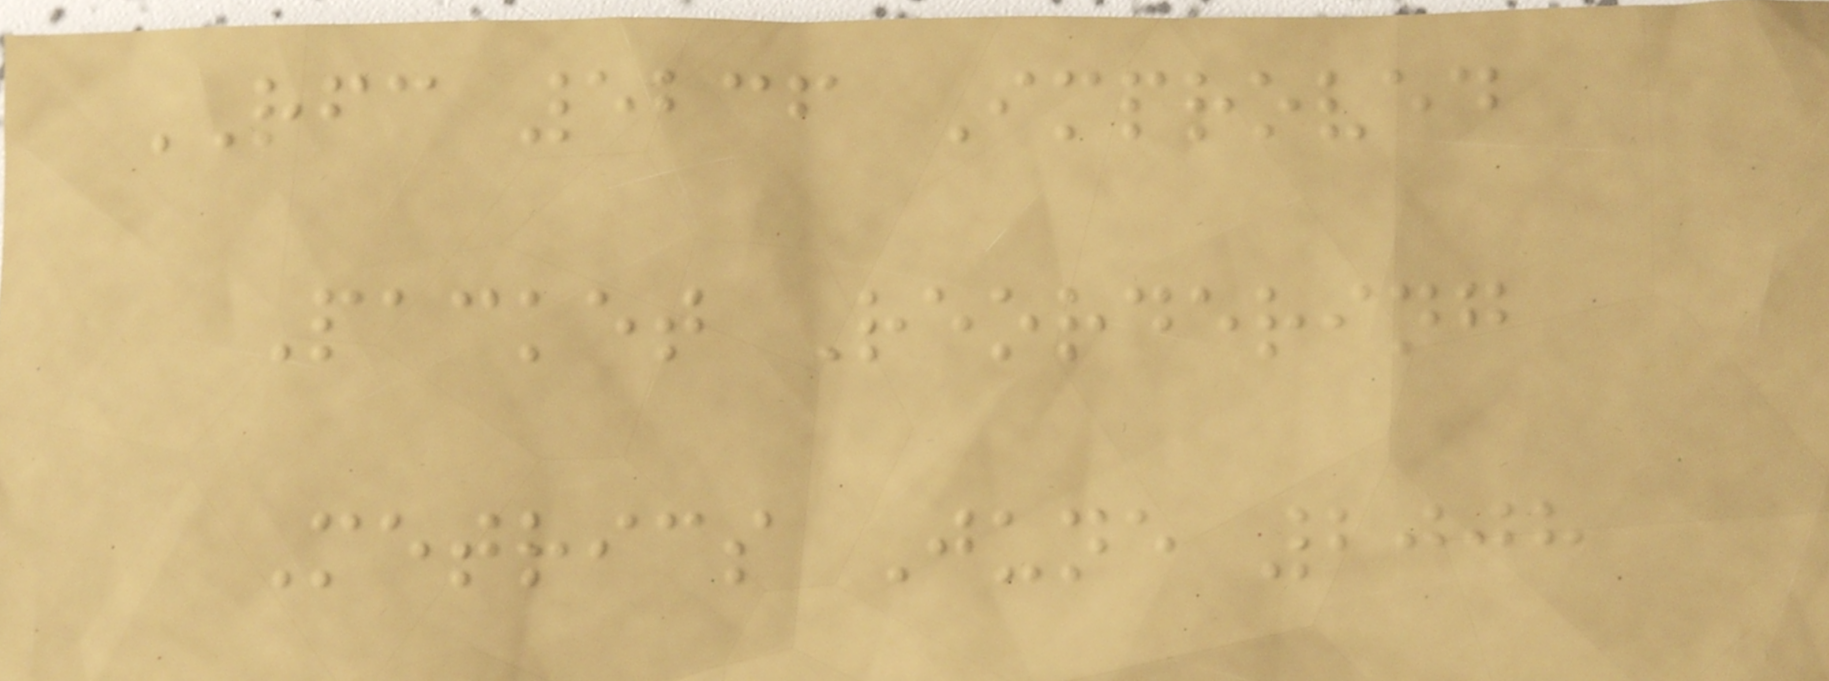RFC 5236 Improved
Packet Reordering
Metrics June 2008
